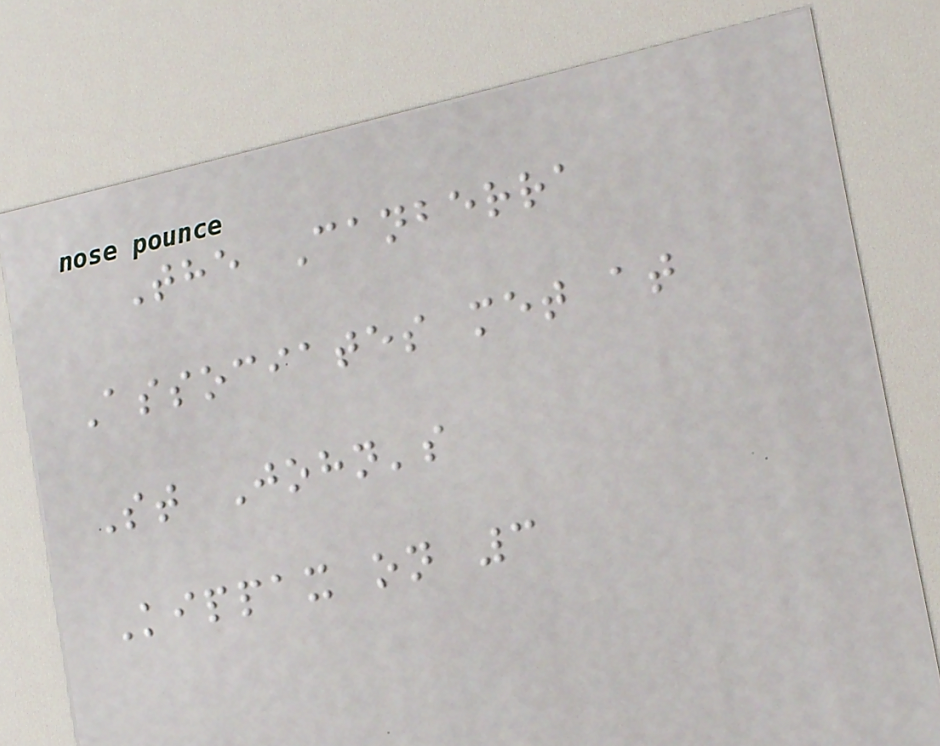The Canberra
Associates met at
St John's
Kippax on 3
